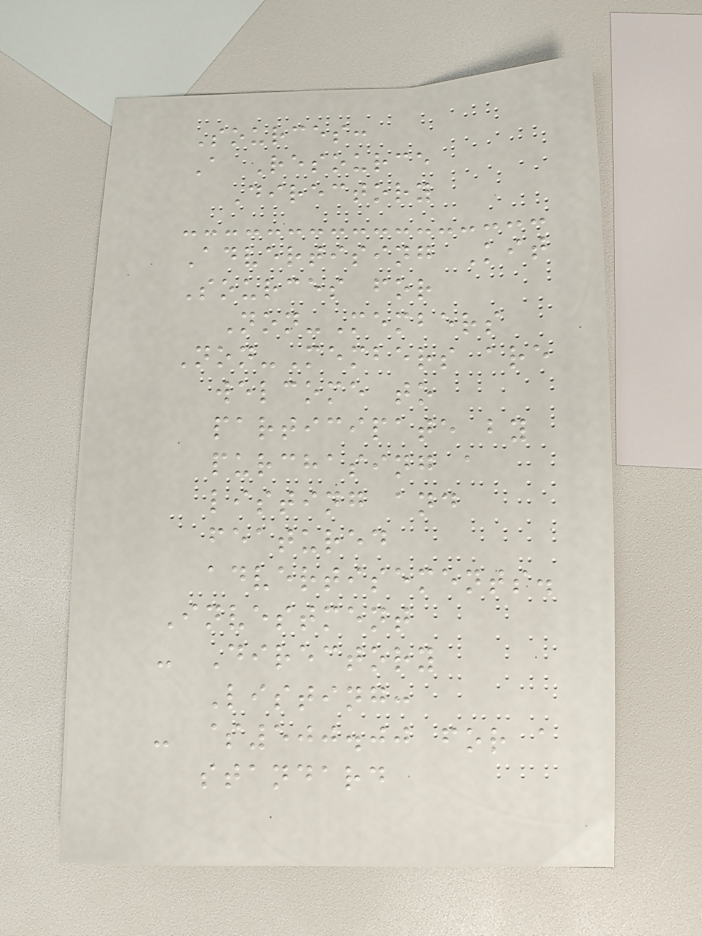Sources:
A Resource
Directory
Advertising Kit
Sources for
Non-Members
Non-Members are
welcome to
participate by
purchasing a
listing and
featured
advertisements.
Investment
- Directory
Listing:
- $500.00 for a
standard
